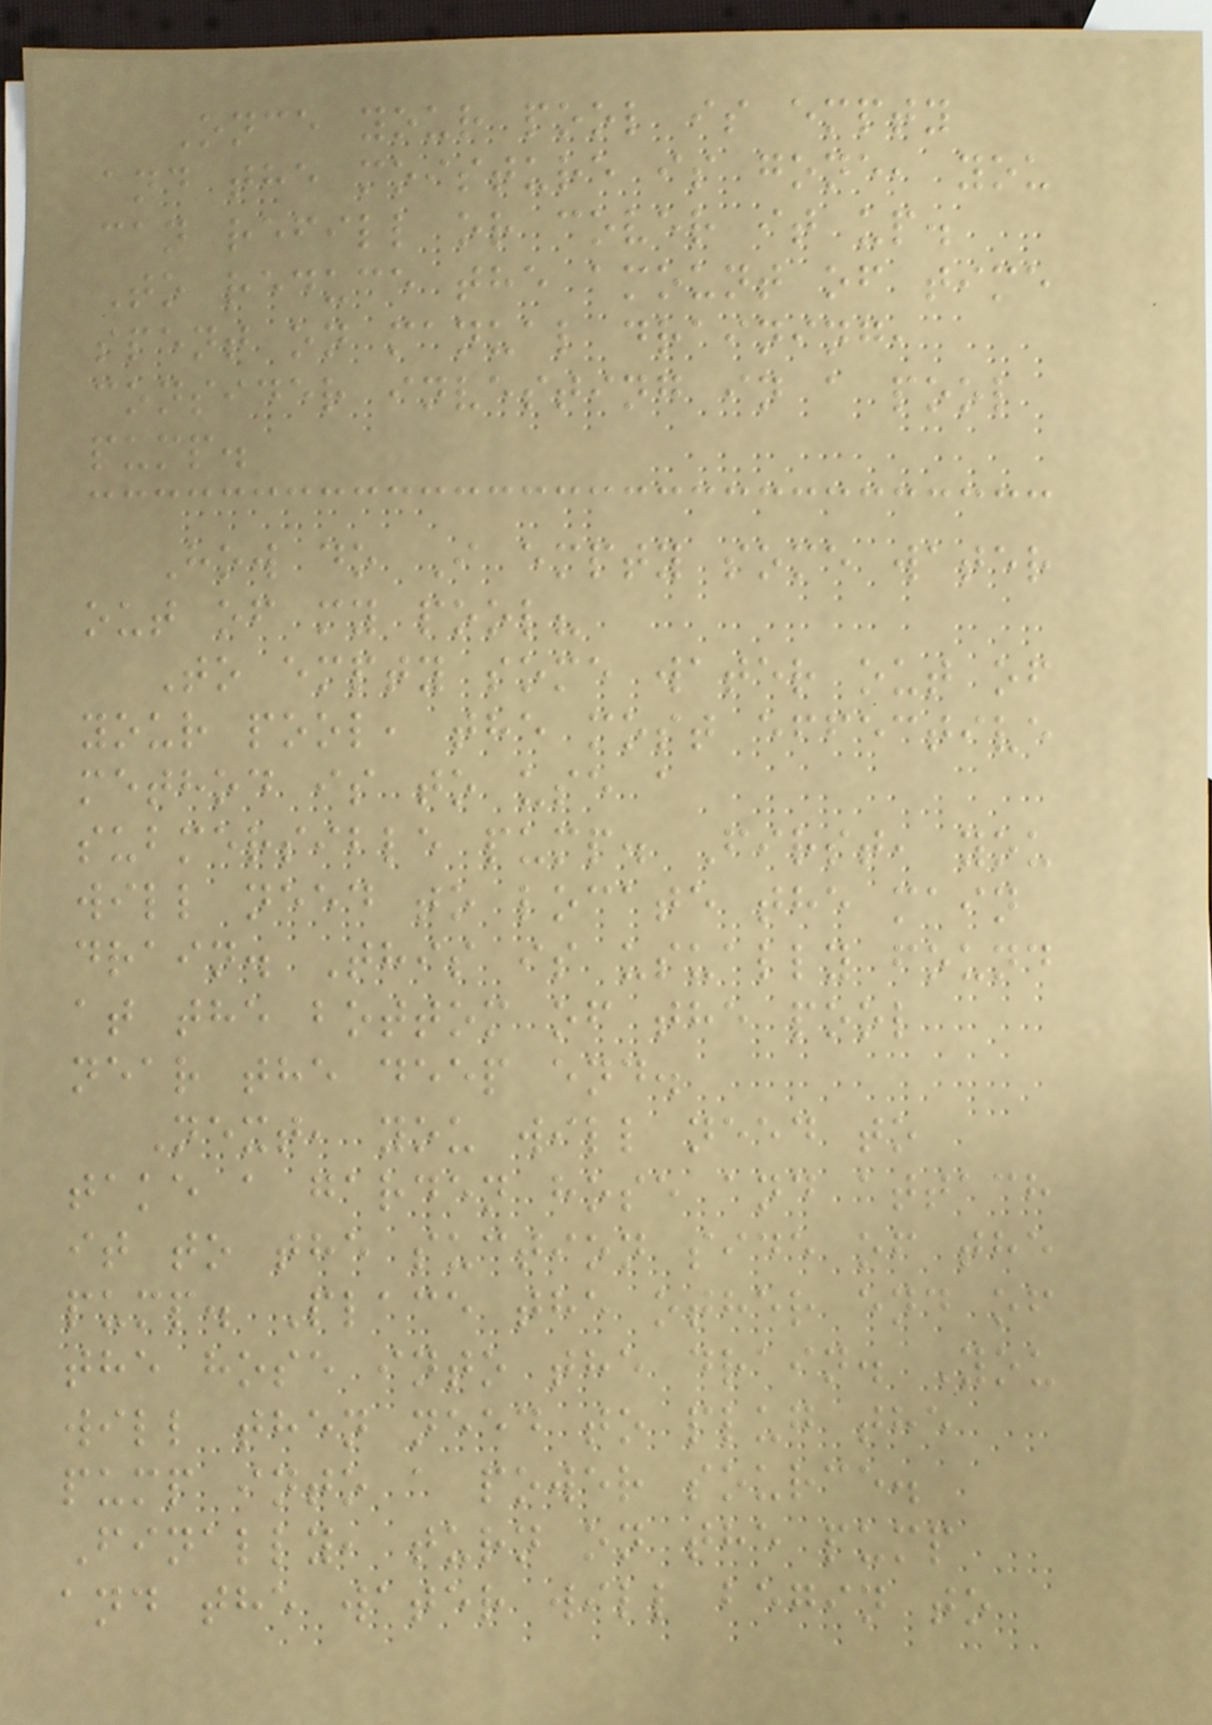Once your pool is empty
and the moisture is gone, you
can refill or cover it up.
To reduce the amount of time
spent on manual draining,
consider investing in a pool
pump.
How do I empty some water
out of my pool?
To empty some water out of
your pool, the most effective
method is to use a
submersible pump. First, you
will need to locate the main
drain. This is usually found
at the bottom of the pool
near the deep end.
Next, you will need to
take a garden hose and attach
it to the suction side of the
pump. Place the other end of
the hose into the drain. You
will then need to plug the
pump into a power source.
Finally, turn on the pump
and the water will begin to
